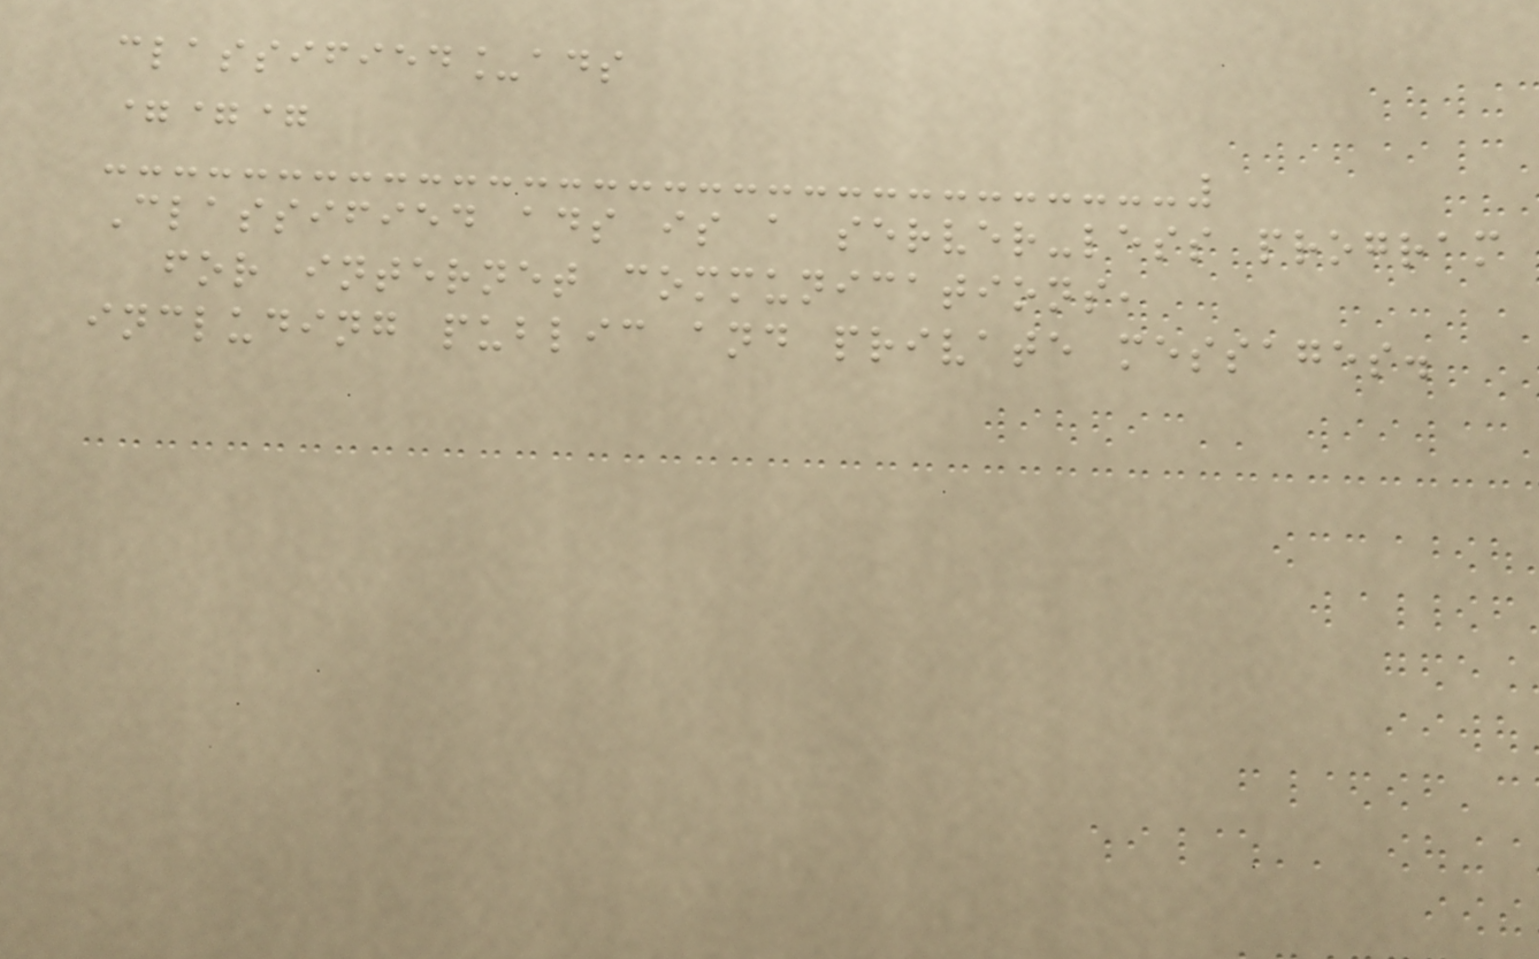classified_ads
===
Classified ads is a server-less program
for internet communications,
including public and private messages.
